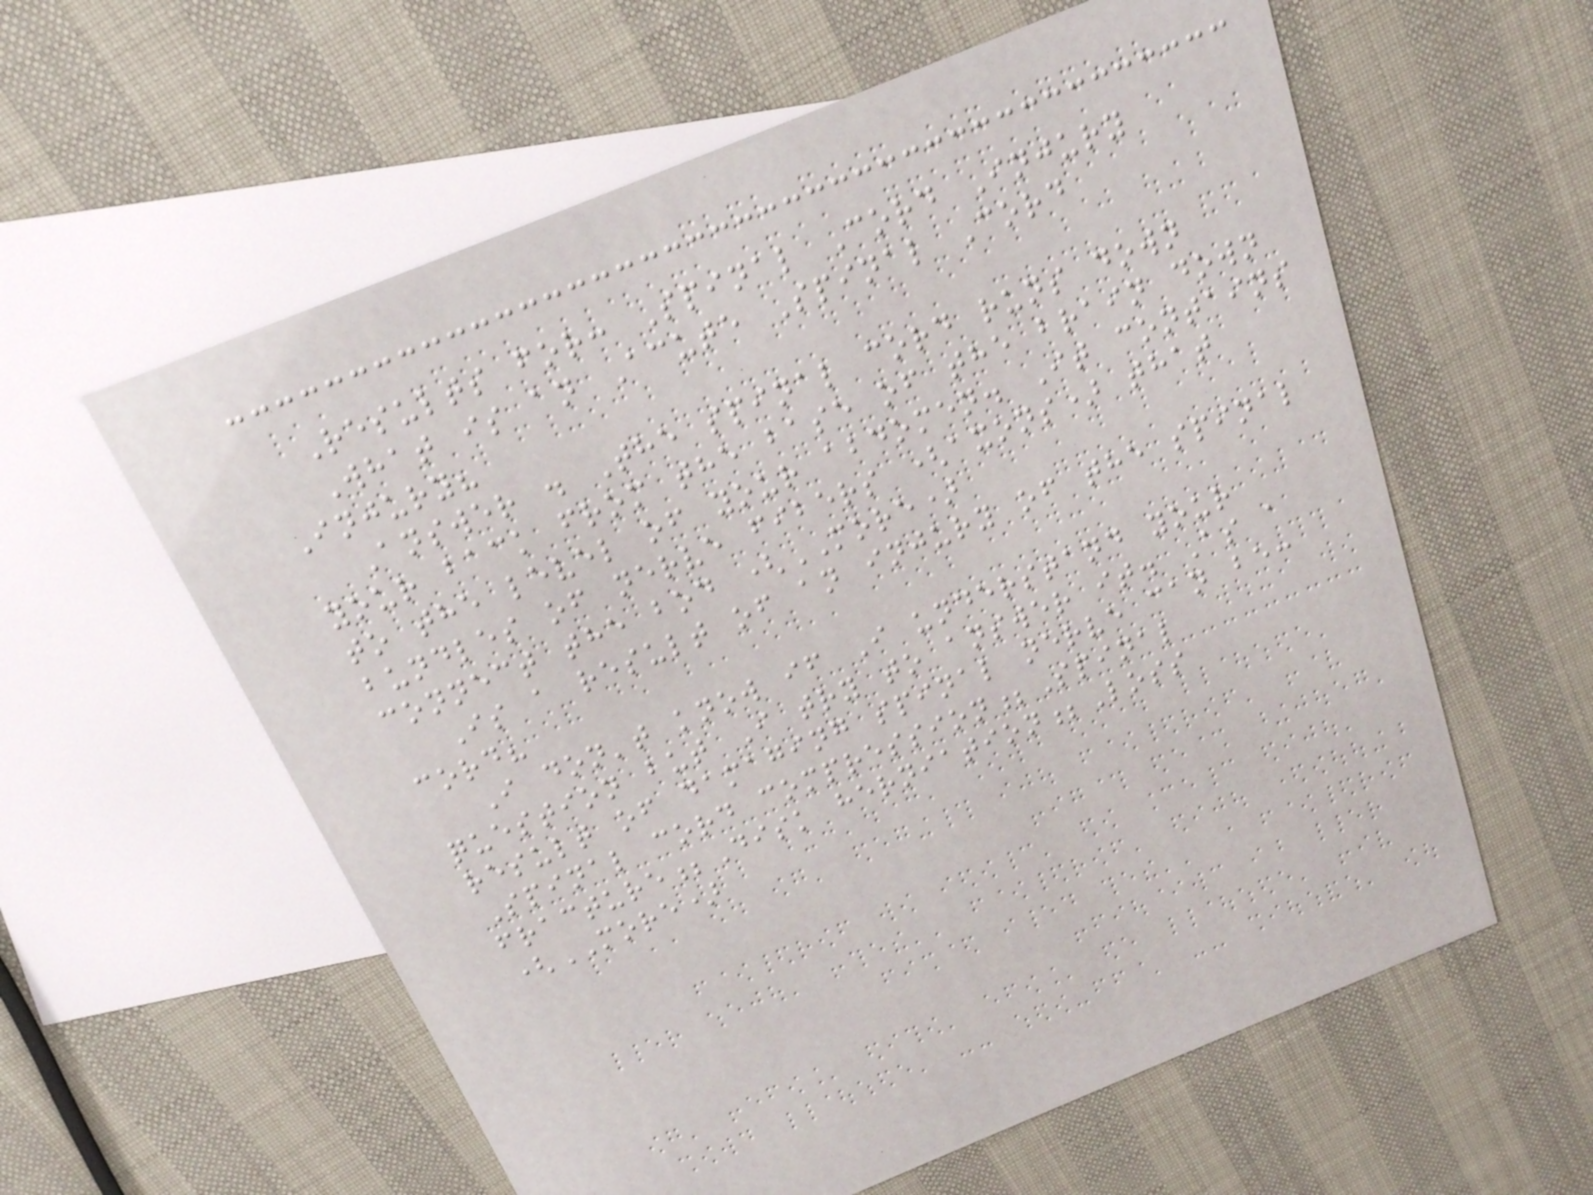Results for: Spinal Cord Injury
What is an Acute Spinal Cord
Injury?
Answer . The spinal cord runs down
your back from the base of the brain down
to the level of your abdomen. It contains
bundles of nerve fibers (axons) that
connect the bod (MORE)
Is a result of an injury of the spinal
cord?
I don't know if I understand your
question but I try to answer it. As a
result of damaging spinal nerve can be:
Spinal cord compression;Spinal
fracture;Disk herniation;Loss
(MORE)
